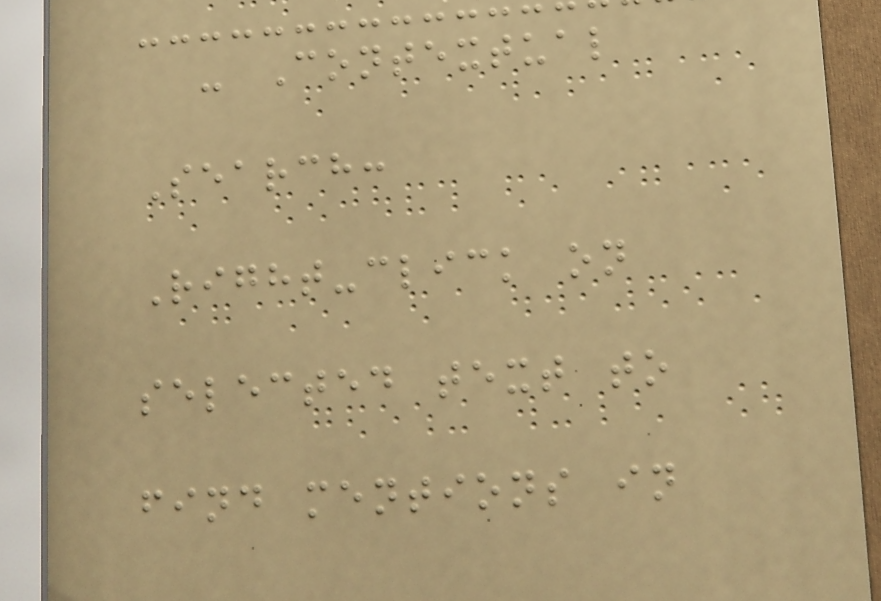- Contextual
Search:
Right-click on
selected text to
find mentions in
